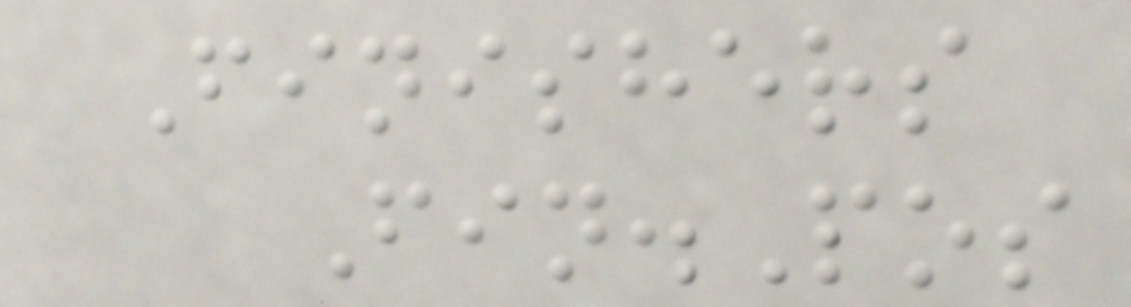Finishers
Fin.Pos
